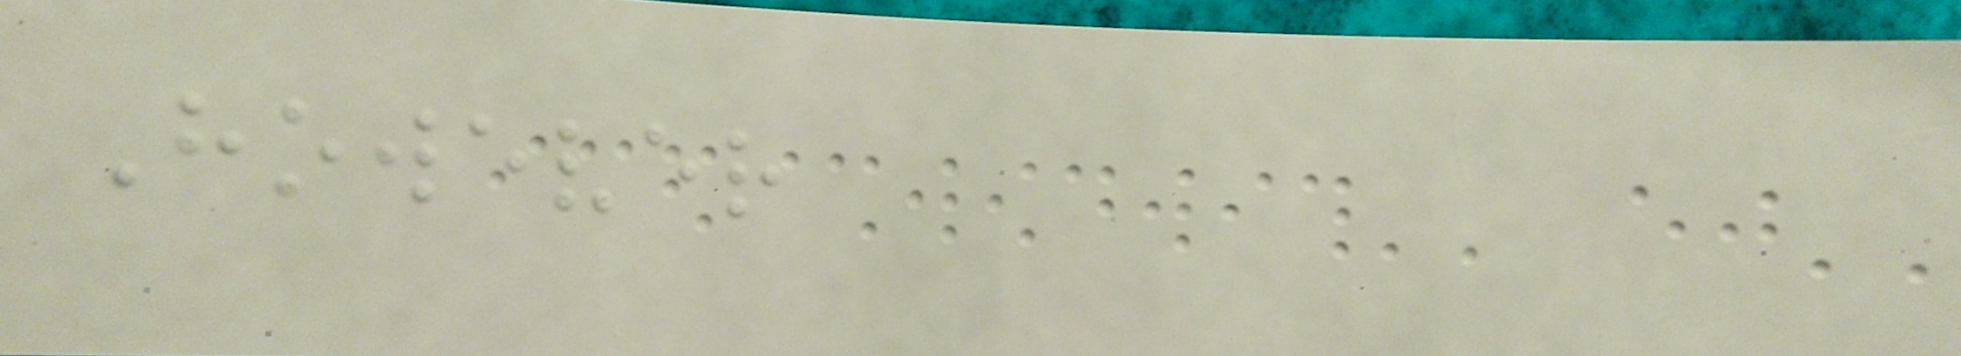However
